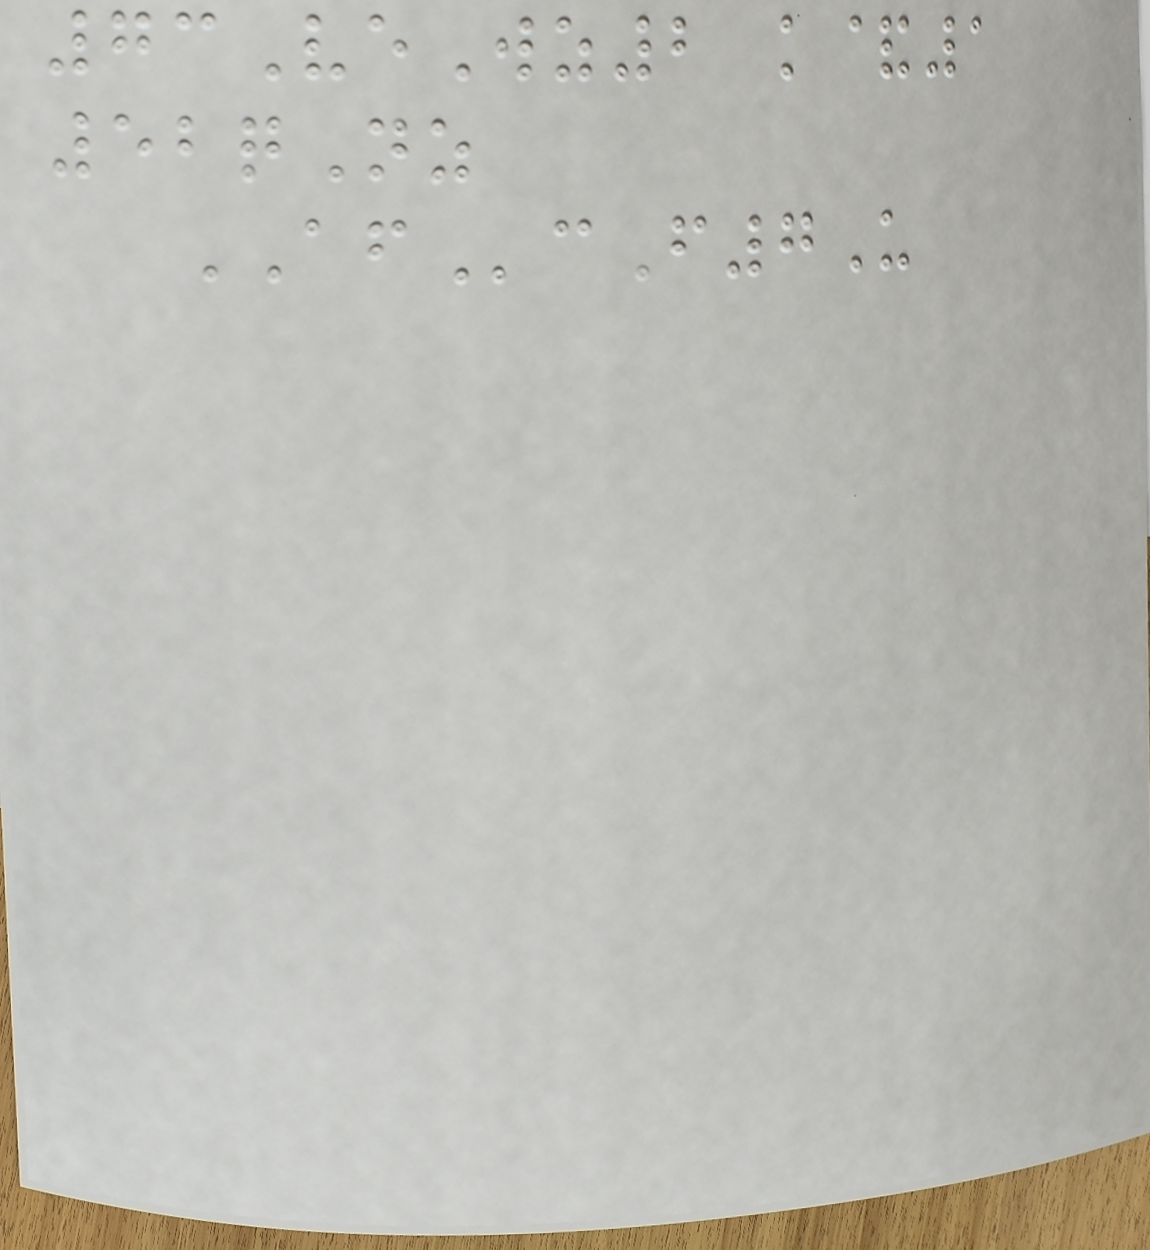73VeWz2 k&1
52qNz
AFcF7U
